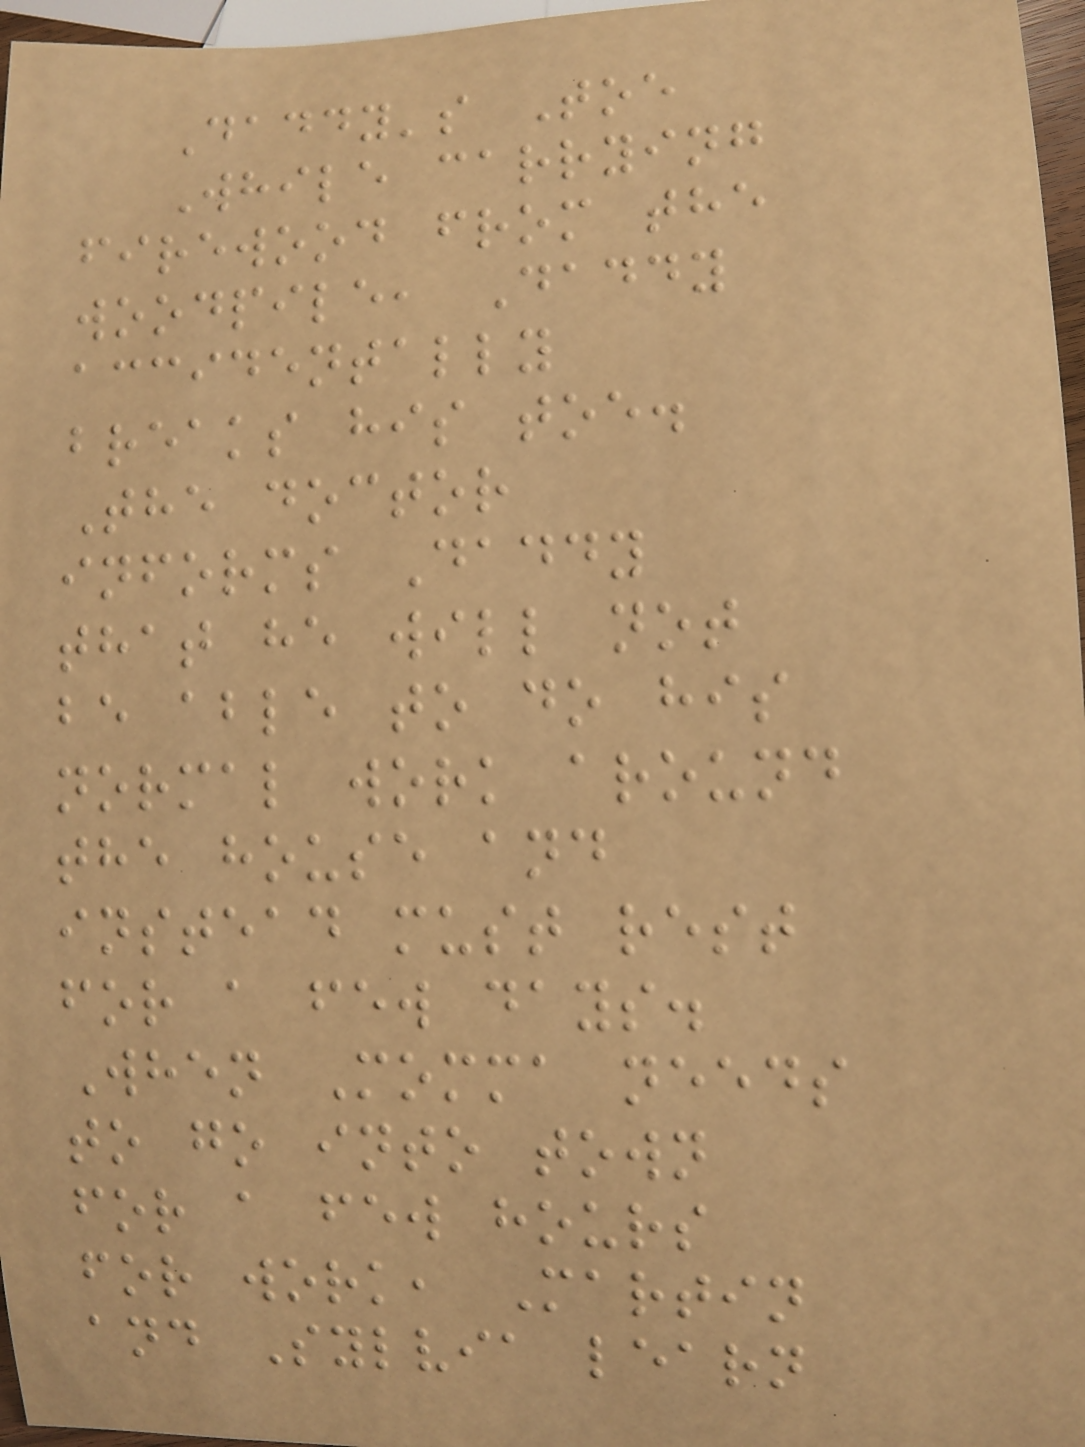Daddy's Toe
While carrying
firewood from the
woodpile, Daddy
accidentally
breaks his toe.
The doctor
informs Daddy
that he will not
be able to do his
normal work around
the house and
instead must rest
for a few days.
When Momma needs
to go into town
for a few hours
for work, Martin
and Sylvia learn
